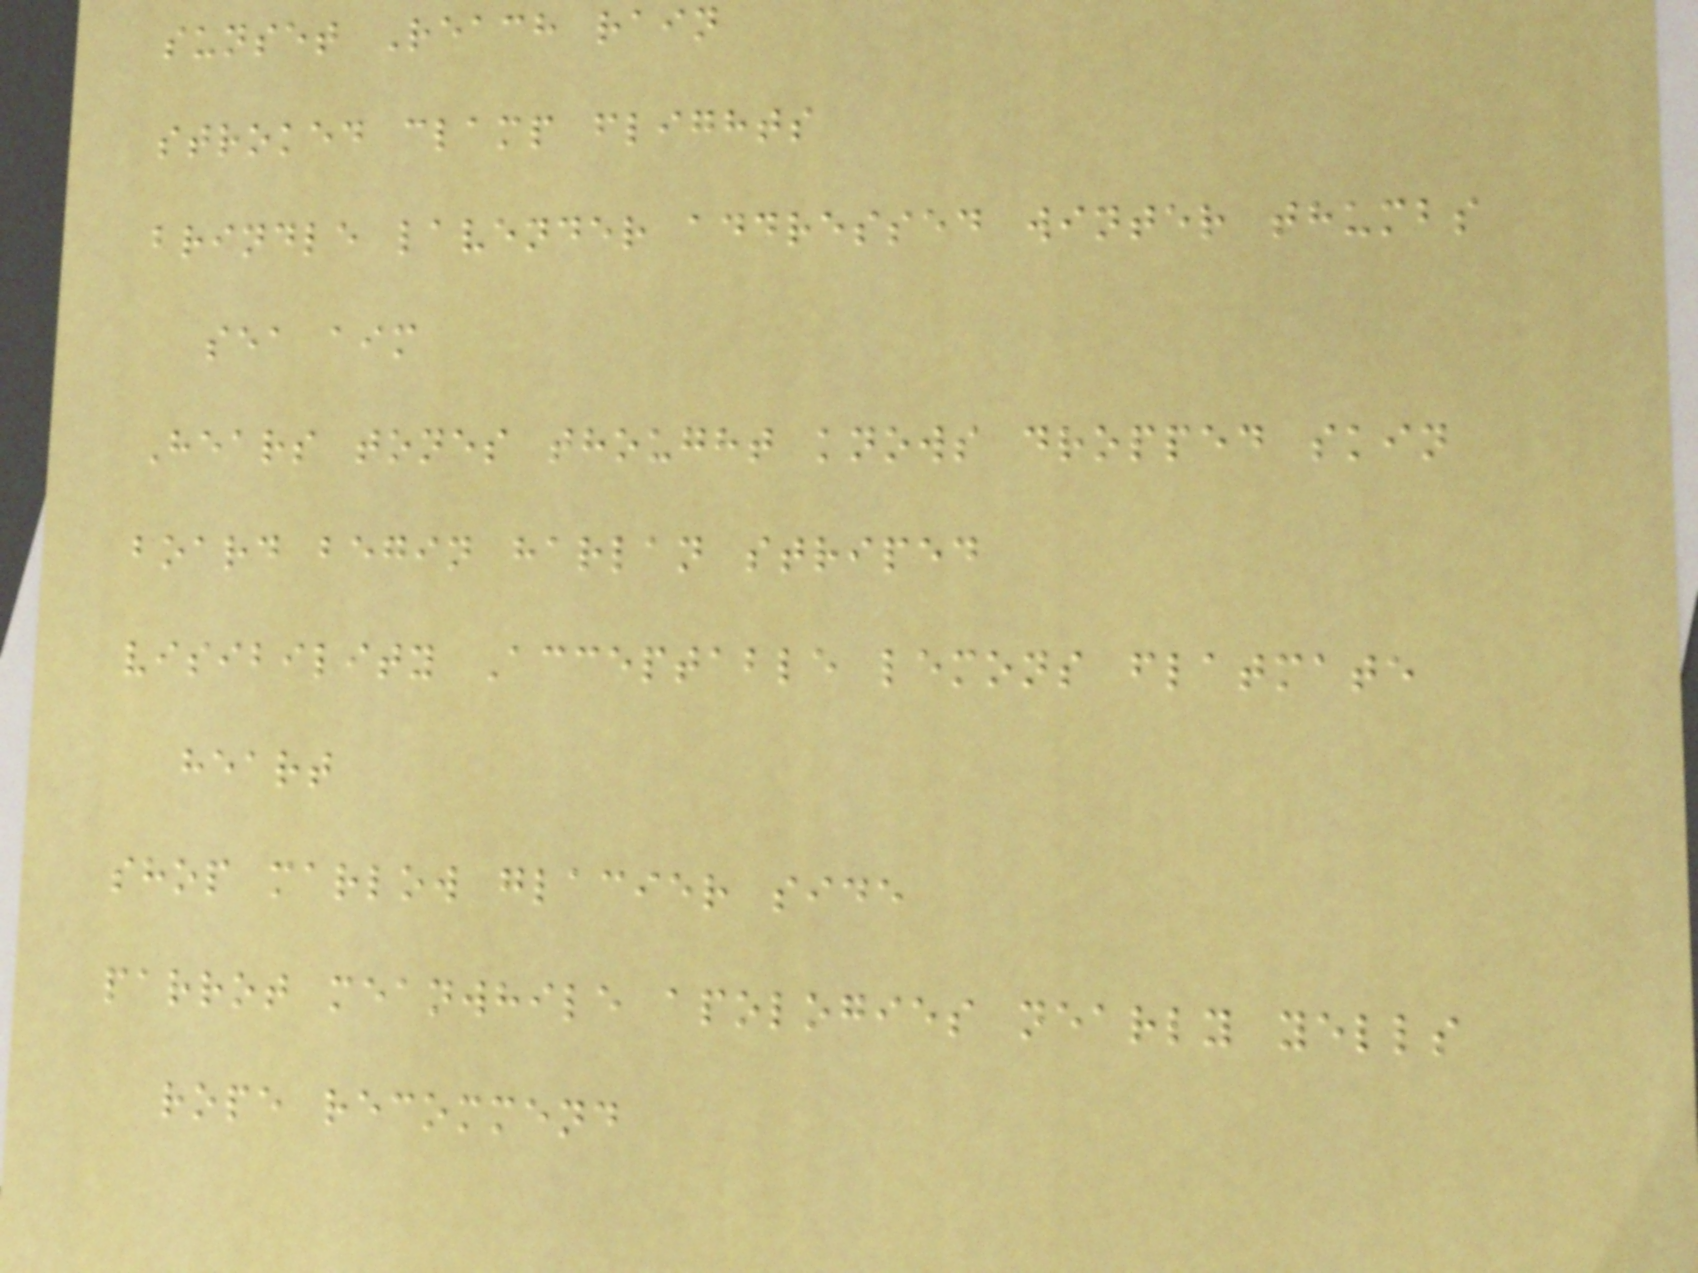sunset Reach rain
stroked clamp flights
brindle lavender addressed winter thumbs
sea aim
Hears tones thought knows dropped skin
board begin harlan striped
visibility Acceptable lemons flatmate
heart
shop marlow glacier side
parrot meanwhile apologies nearly yells
rope recommend
